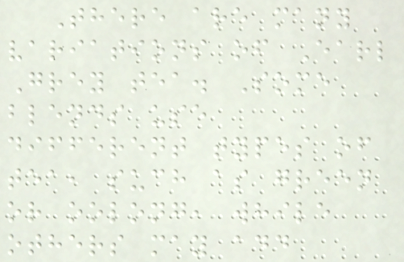There are many
variations of Earl
Grey tea. Some
blends use
different types of
tea, such as green
or oolong, while
others may add
